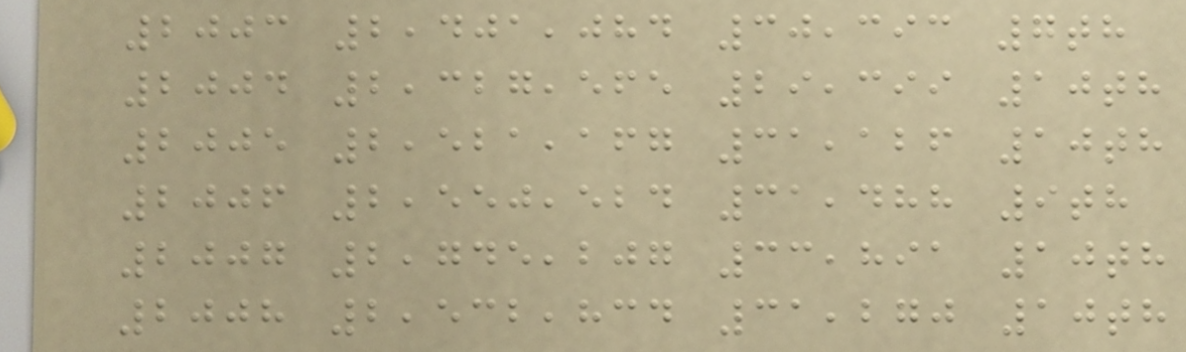2003 2,401,084 30,393 7th
2004 2,327,565 29,399 10th
2005 2,521,167 31,126 10th
2006 2,550,524 31,488 9th
2007 2,745,207 33,891 10th
2008 2,532,834 31,270 10th
